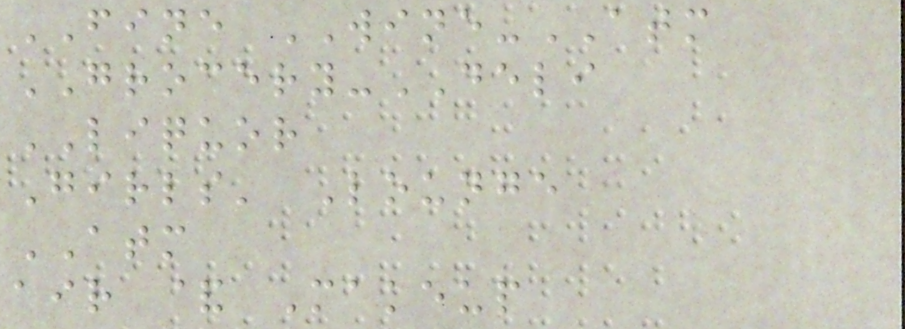FINE WINE-ATM
GROCERY-DELI
LIQUOR
Girls' Lounge
ATM
air & Makeup
